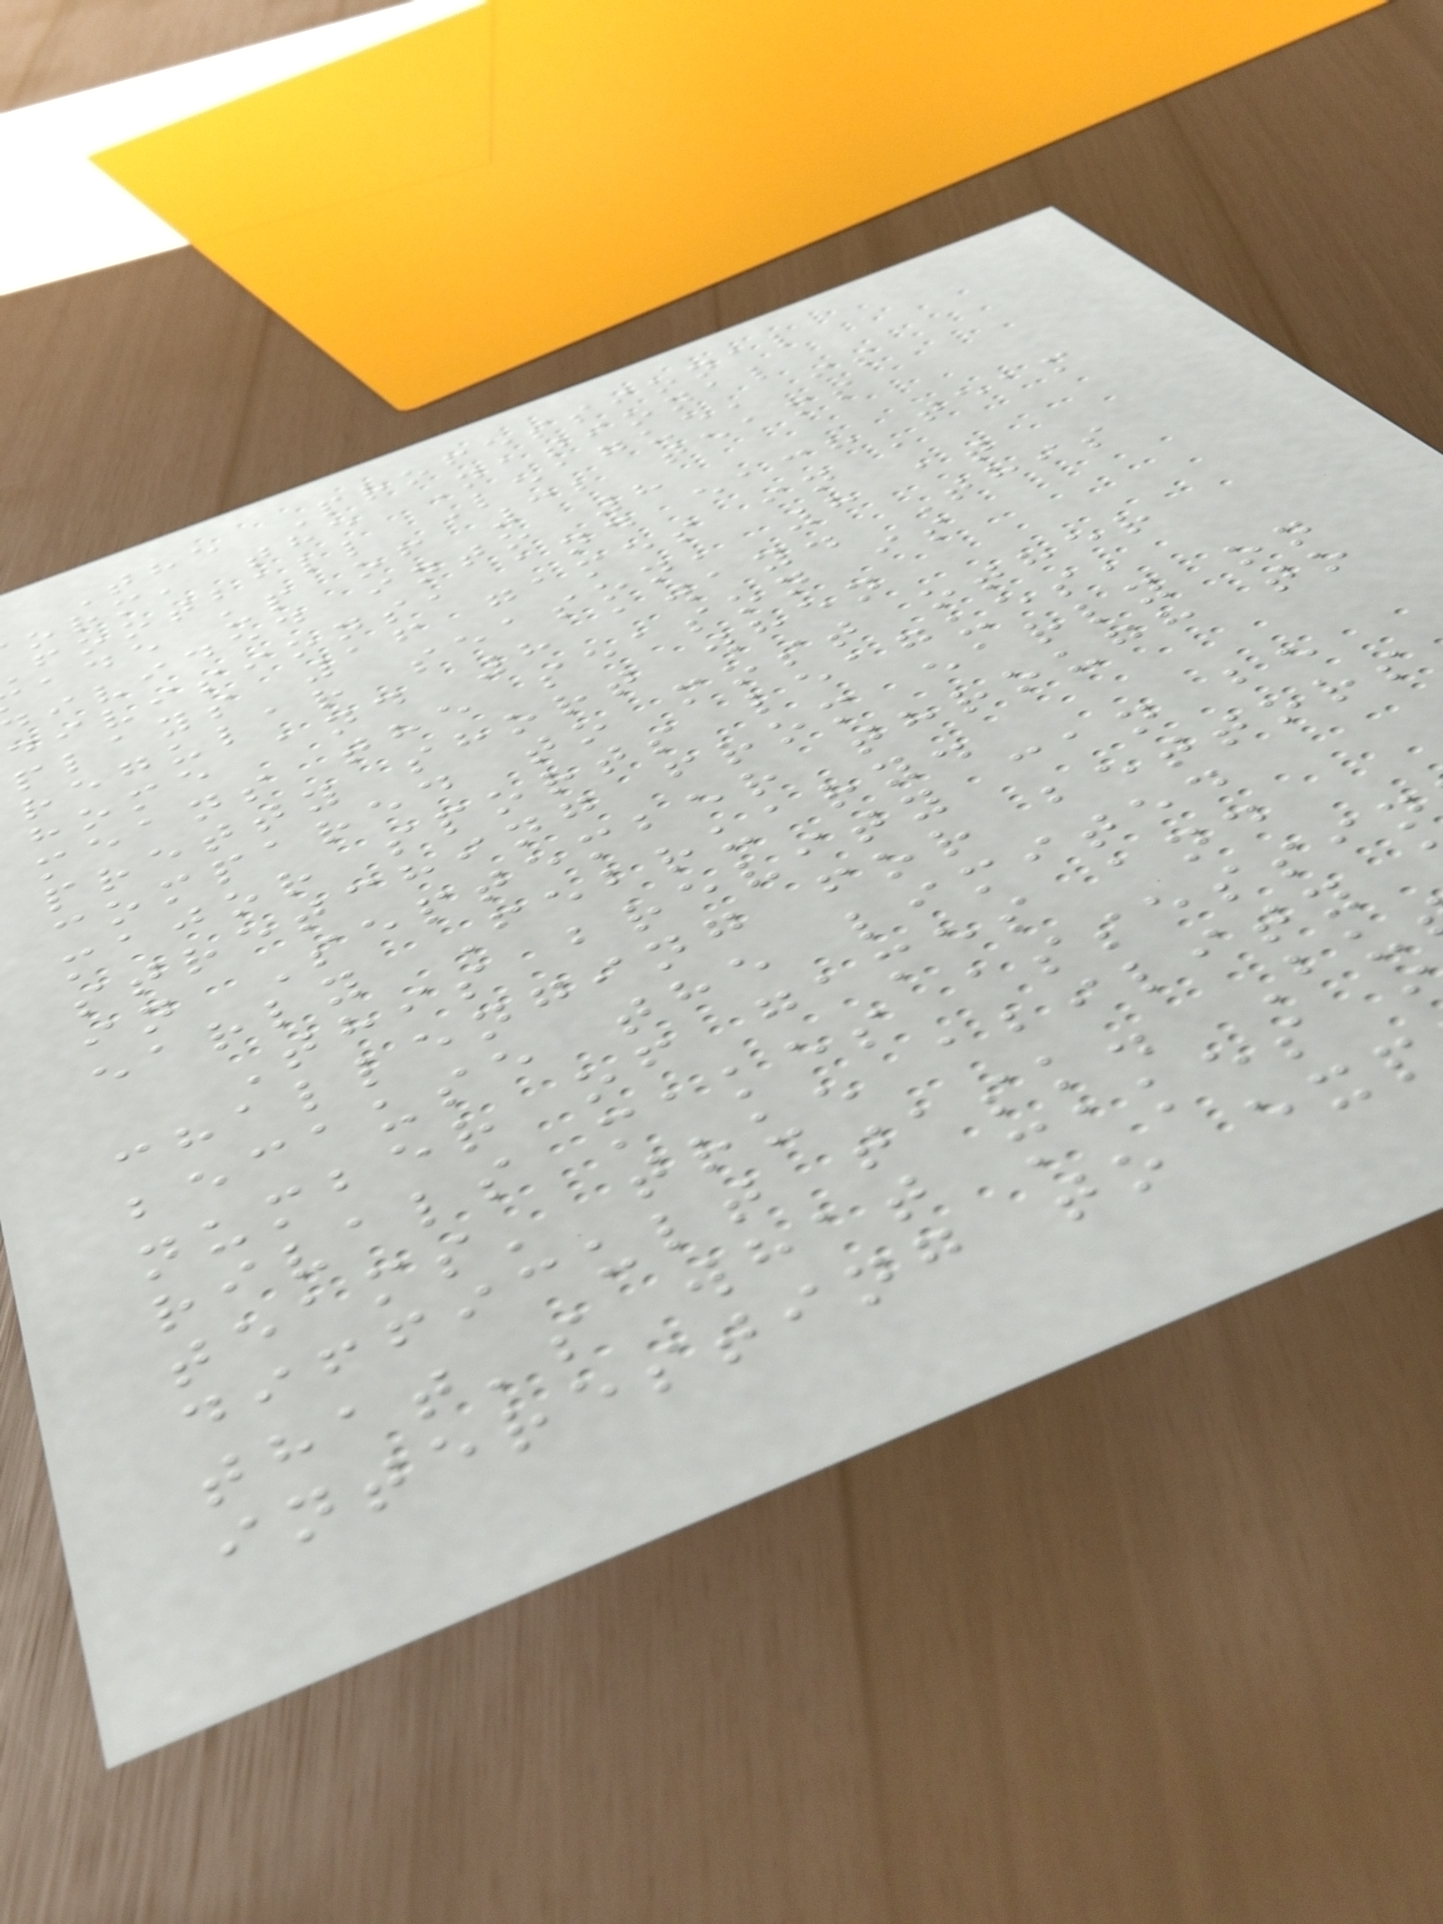The Professional
orm, the National
football League, is
ade up of 32 teams
ivided into 8
divisions, and each team
plays 16 games in a
regular season, 8 at
home and 8 away. This
means the season is
pretty short when
compared to most other
major sports leagues,
stretching from early on
in September through to
early February.
This brevity can be
challenging for bettors
because the limited
number of games and
rivals makes assessin
teams' true ability
difficult task. Bu
that's what makes
interesting to exp
